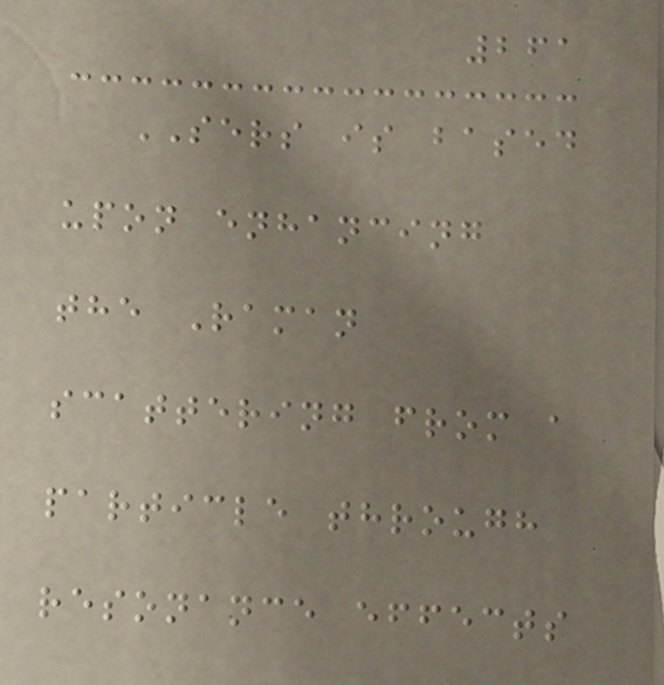261
SERS is based
upon enhancing
the Raman
scattering from a
particle through
resonance effects
